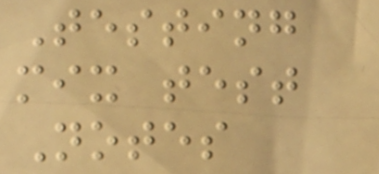Testing
mix test
Notes
